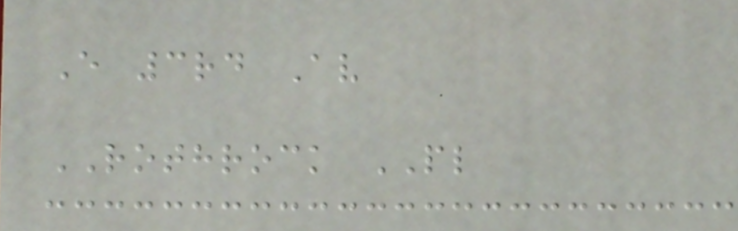E 3rd Av
ROTHROCK PL
